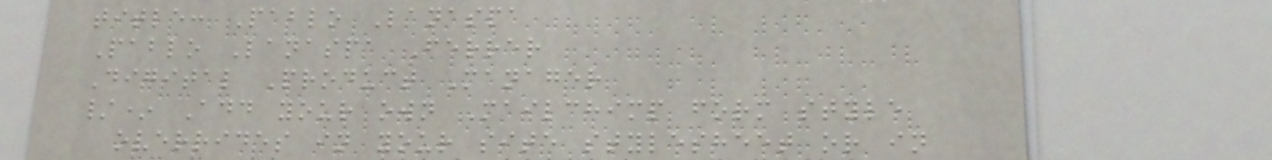title: Pablo Lanaspa
Pablo Lanaspa Ferrer
Digital Product Manager
/* Add your own Mailchimp form style
overrides in your site stylesheet or in
